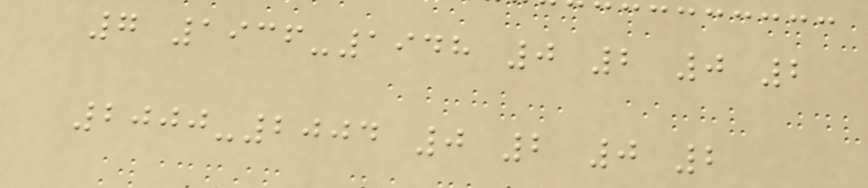7 1936-1948 0 2 0 2
2000-2004 0 2 0 2
